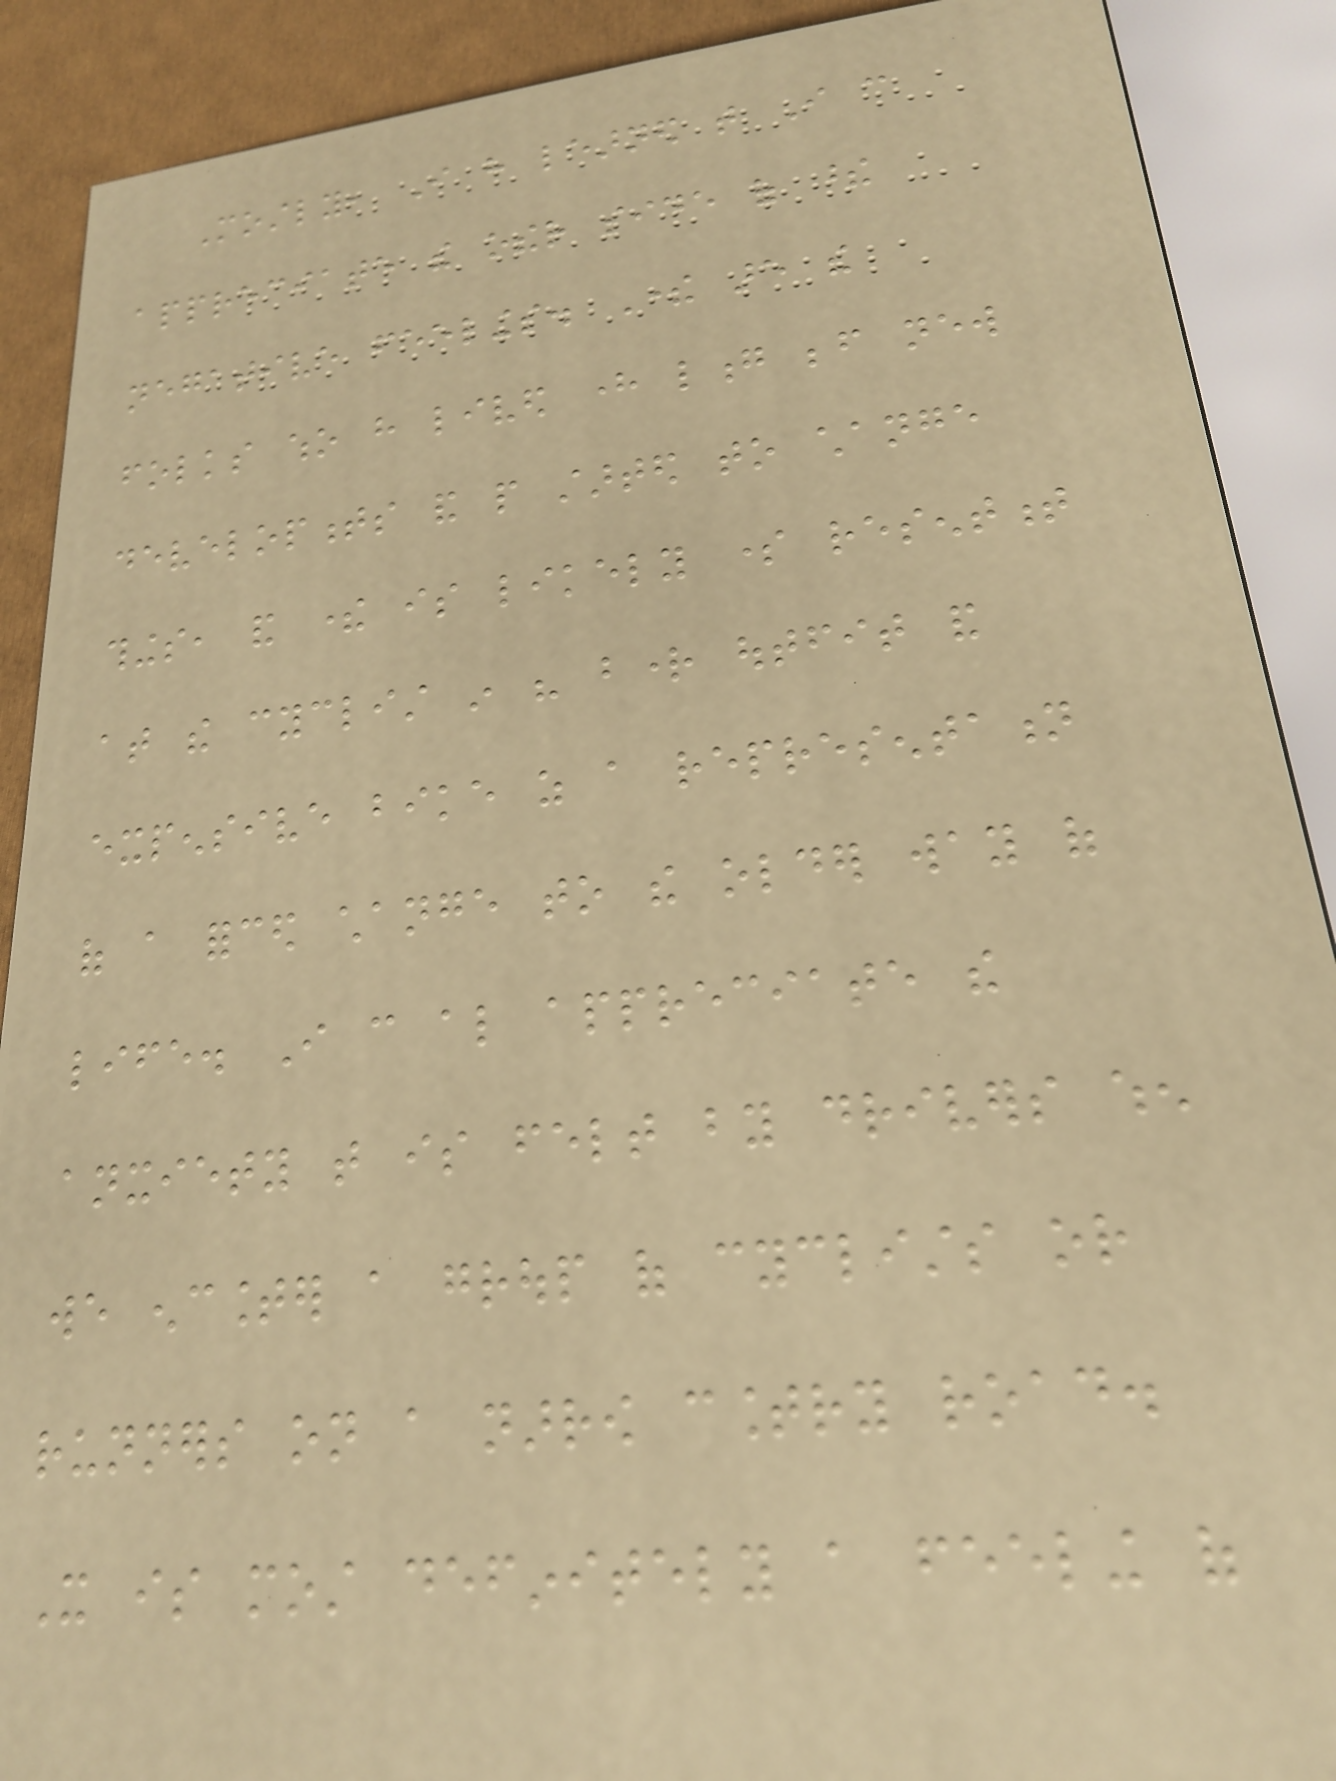Mostly, I have learned that I can
appreciate the other side of these
negative feelings. There are the
folks who have lived here long before new
developments and people started to change
things, and there is likely some resentment
at the cyclist in his bright outfit and
expensive bike as a representation
of a forced change to the older way of
life. I can also appreciate the
anxiety that is felt by drivers when
we encounter a group of cyclists or
runners on a narrow country road.
It is most definitely a feeling of
